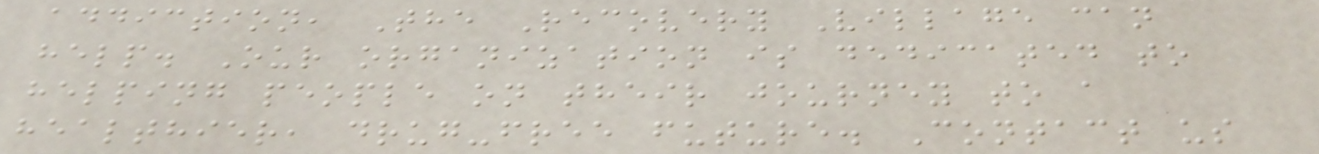addiction, The Recovery Village can
help. Our organization is dedicated to
helping people on their journey to a
healthier, drug-free future. Contact us
